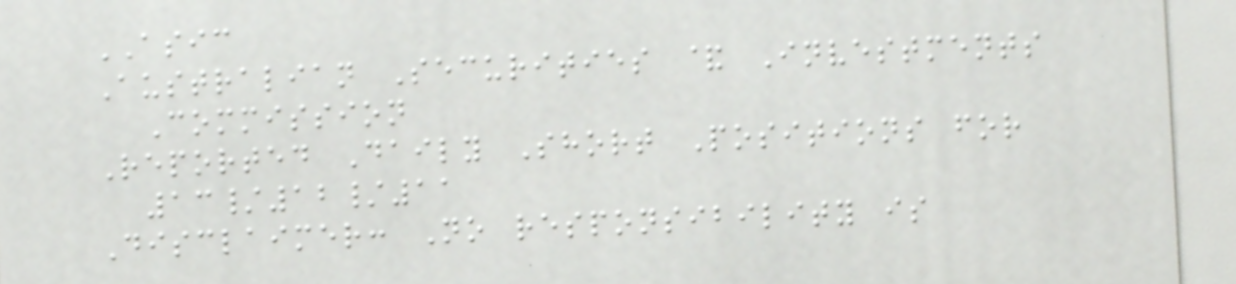ASIC
Australian Securities & Investments
Commission
Reported Daily Short Positions for
13/12/11
Disclaimer: No responsibility is
